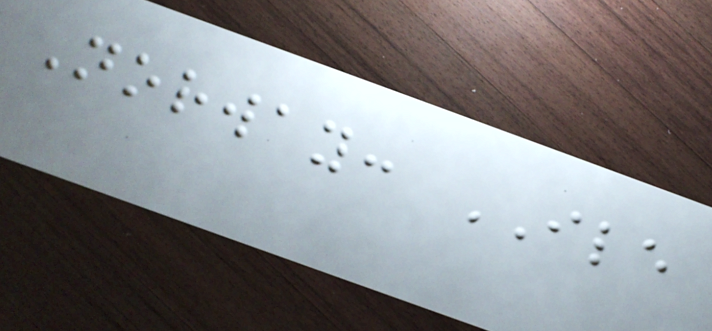Norway: ILE
